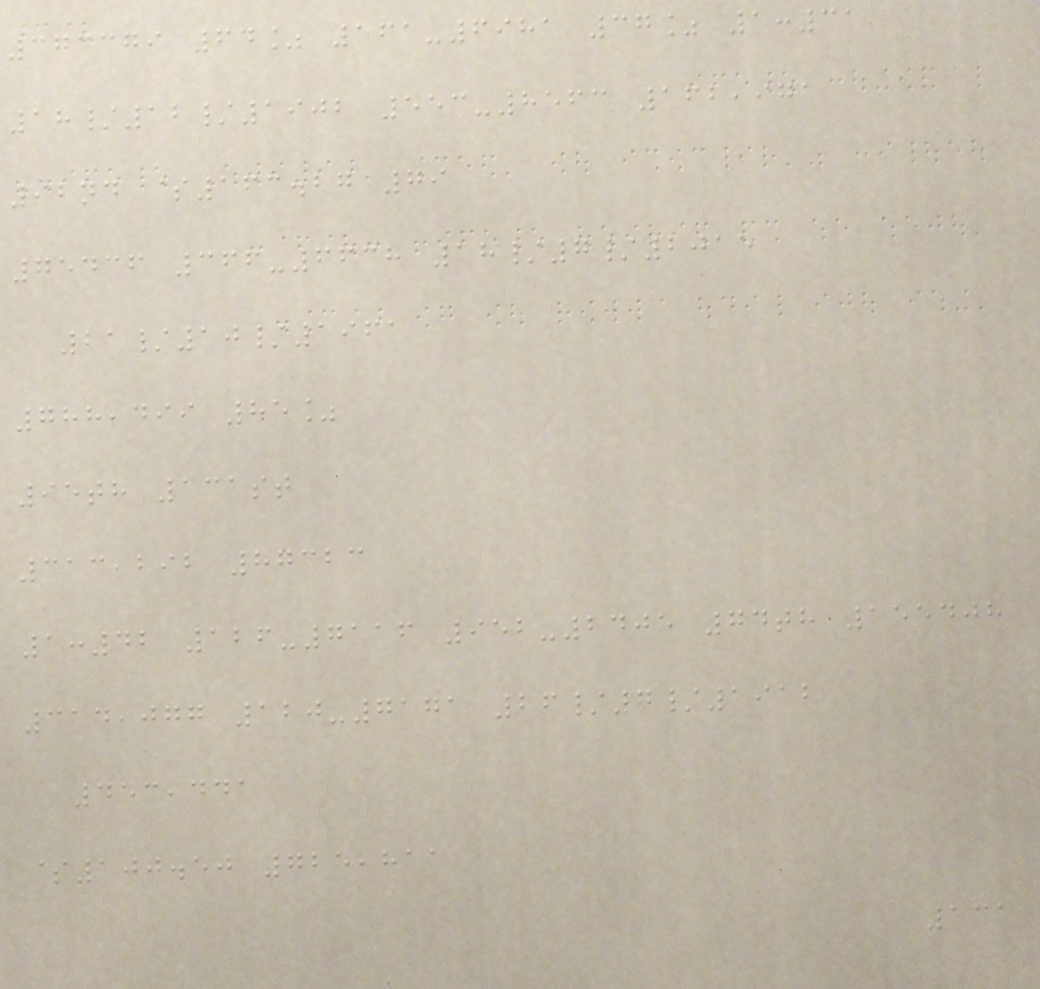373379 64% 161-6981 37% 1:31
18/12/1902 553-8563 162,971
92nd $163.27 79
75436 366-6638 18/7/2015
21/10/1961
788,499 85%
95th 131st
313,292 87323
1:42 126-7116 952-2405 74th 155408
314,077 120-7171 26/7/1912
453,441
$100.50 725,811
131
